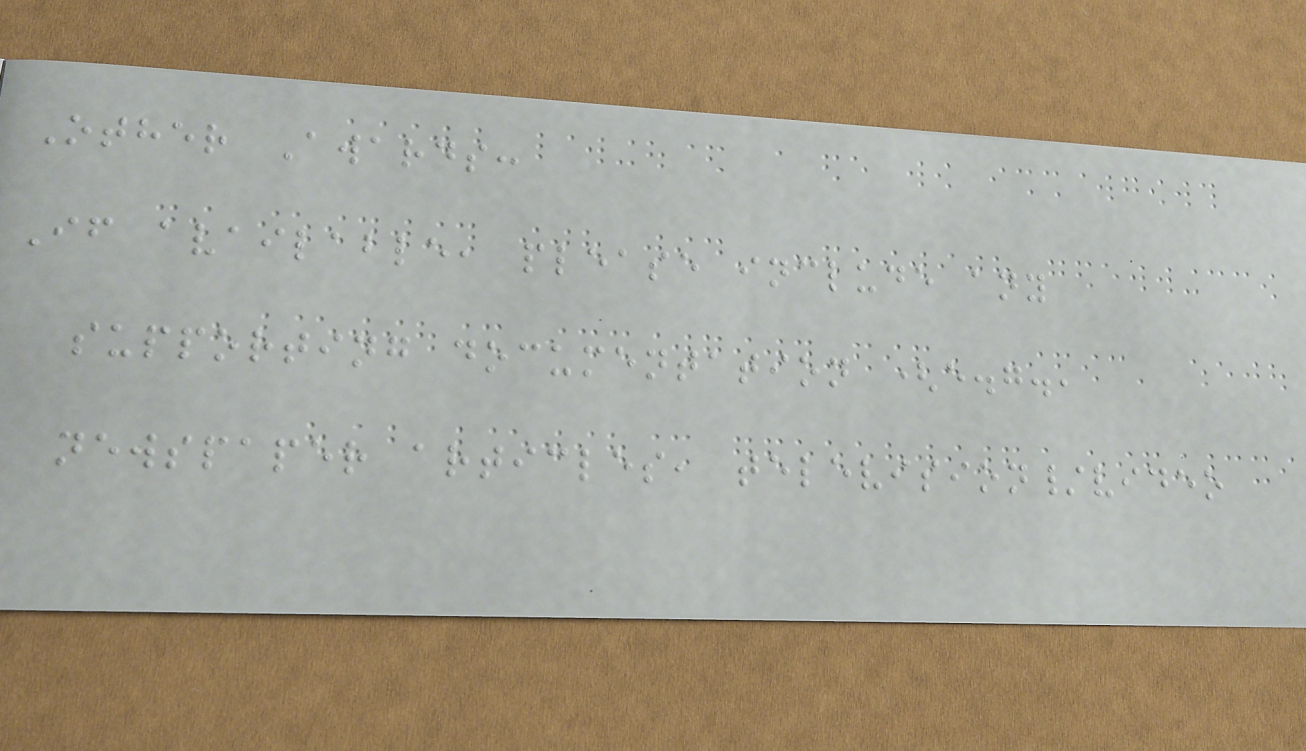Other Awards:
If available, please include any
supporting documentation (e.g.,
newspaper articles, television/video
